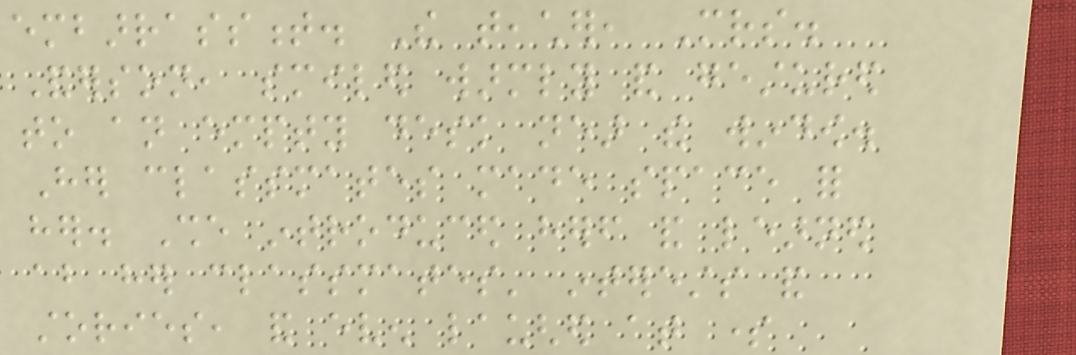embarrassment. The teacher, Mrs.
Anderson, smiled warmly and gestured
to an empty desk near the window.
Her classmates made space for
her. She introduced herself and learned
about her classmates' interests and
stories, and even laughed at some
